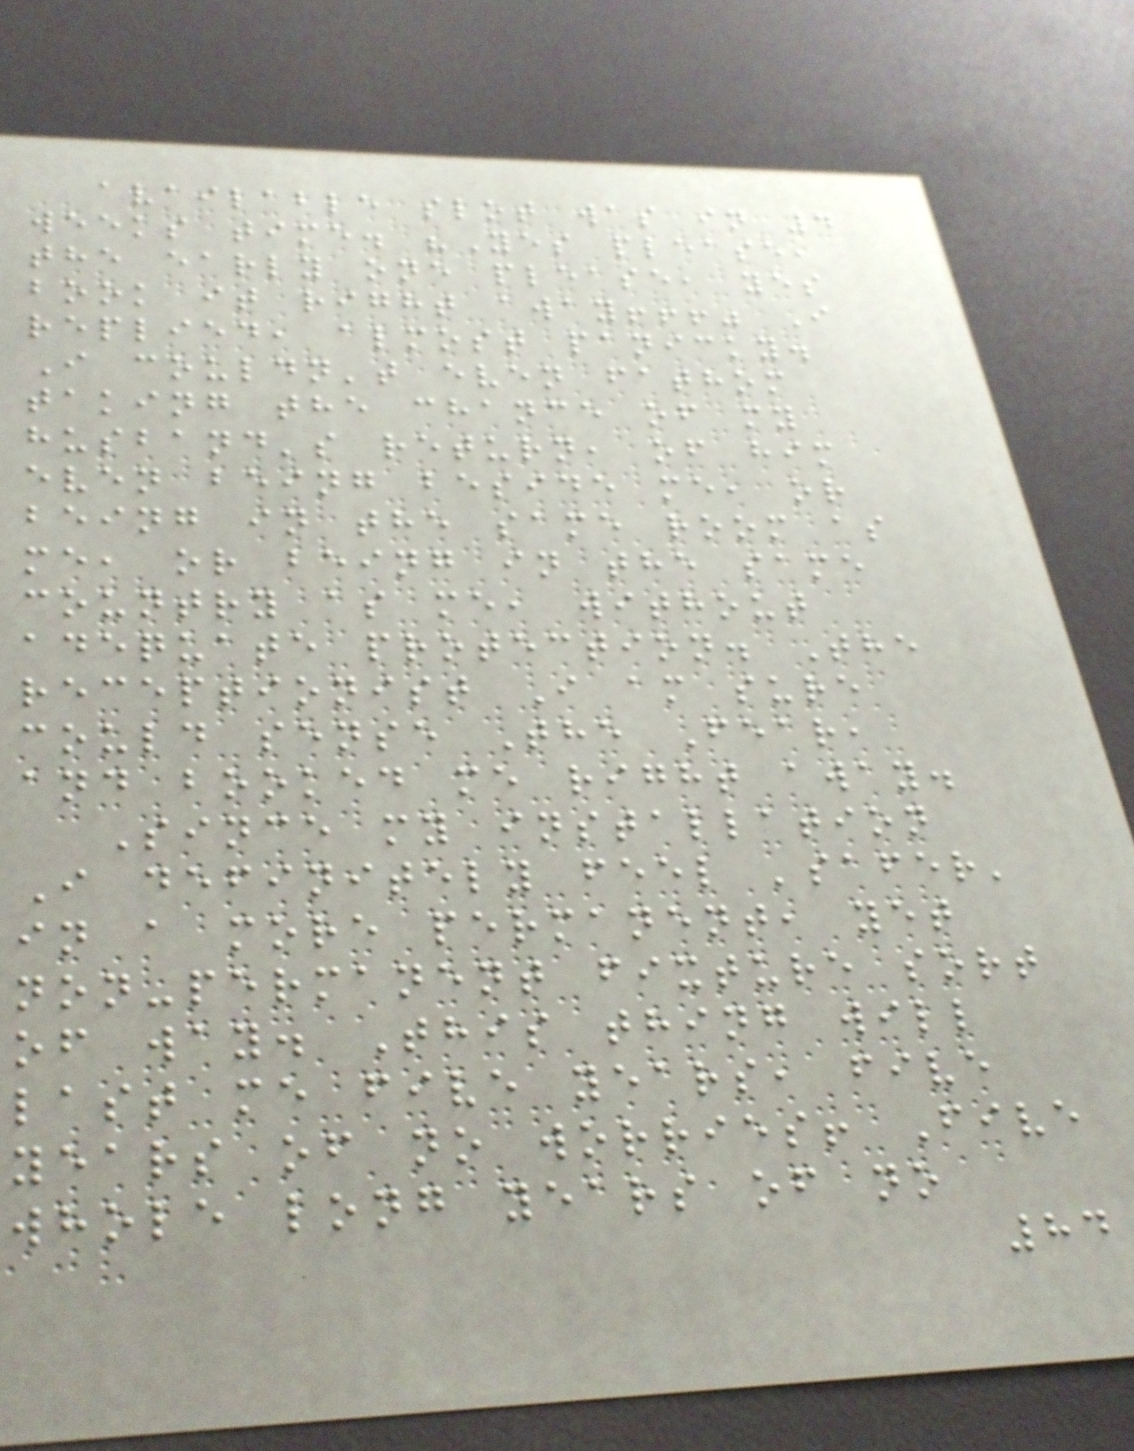available slot was in 4
weeks time. "Yes please,
the early one please, yes
book it right away!!!" I
replied, almost panicky.
I couldn't even fathom
taking the chance of my
husband's return, of him
even being beside me, or
being in the same room as
me, or being in the same
country as me, without
adequate protection. The
receptionist I am sure
could sense The Fear,
and booked me right away.
Since my installation
I definitely feel 'safer'
in a more permanent, yet
non-permanent fixture sort
of way. This thing will
last me five years, five
years of no worries! Five
whole long years of no
84
